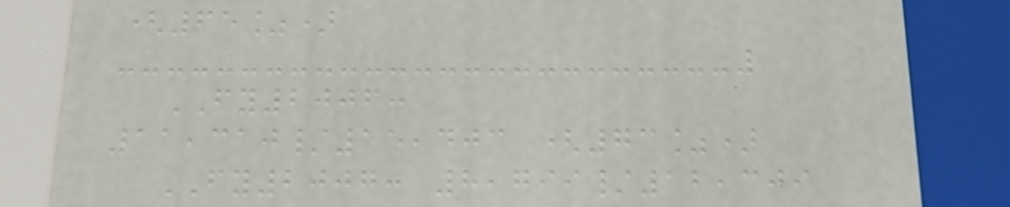(65%)
FY2006:
11,310/15,403 (73%)
FY2007: 8,799/12,309
